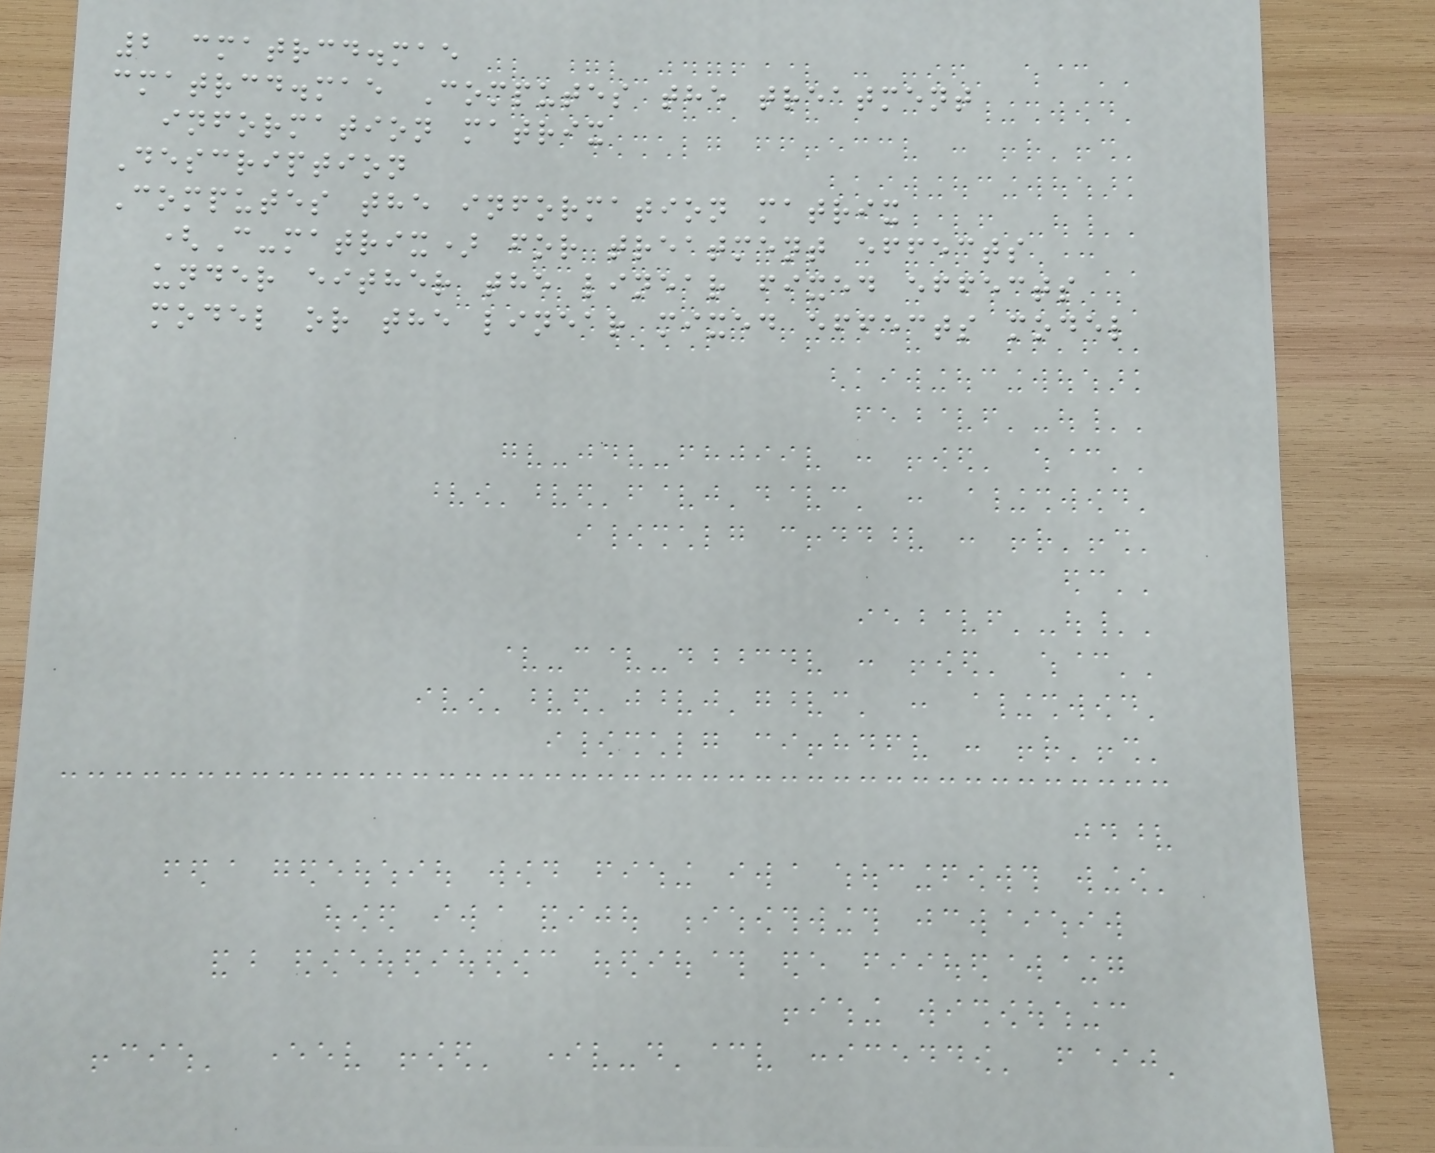2 cmatrcd.mae
cmatrcd.mae Computes the treatment
information matrix
Description
Computes the information matrix
(C-matrix) for treatment effects
under either the linear fixed effects
model or the linear mixed effects model
